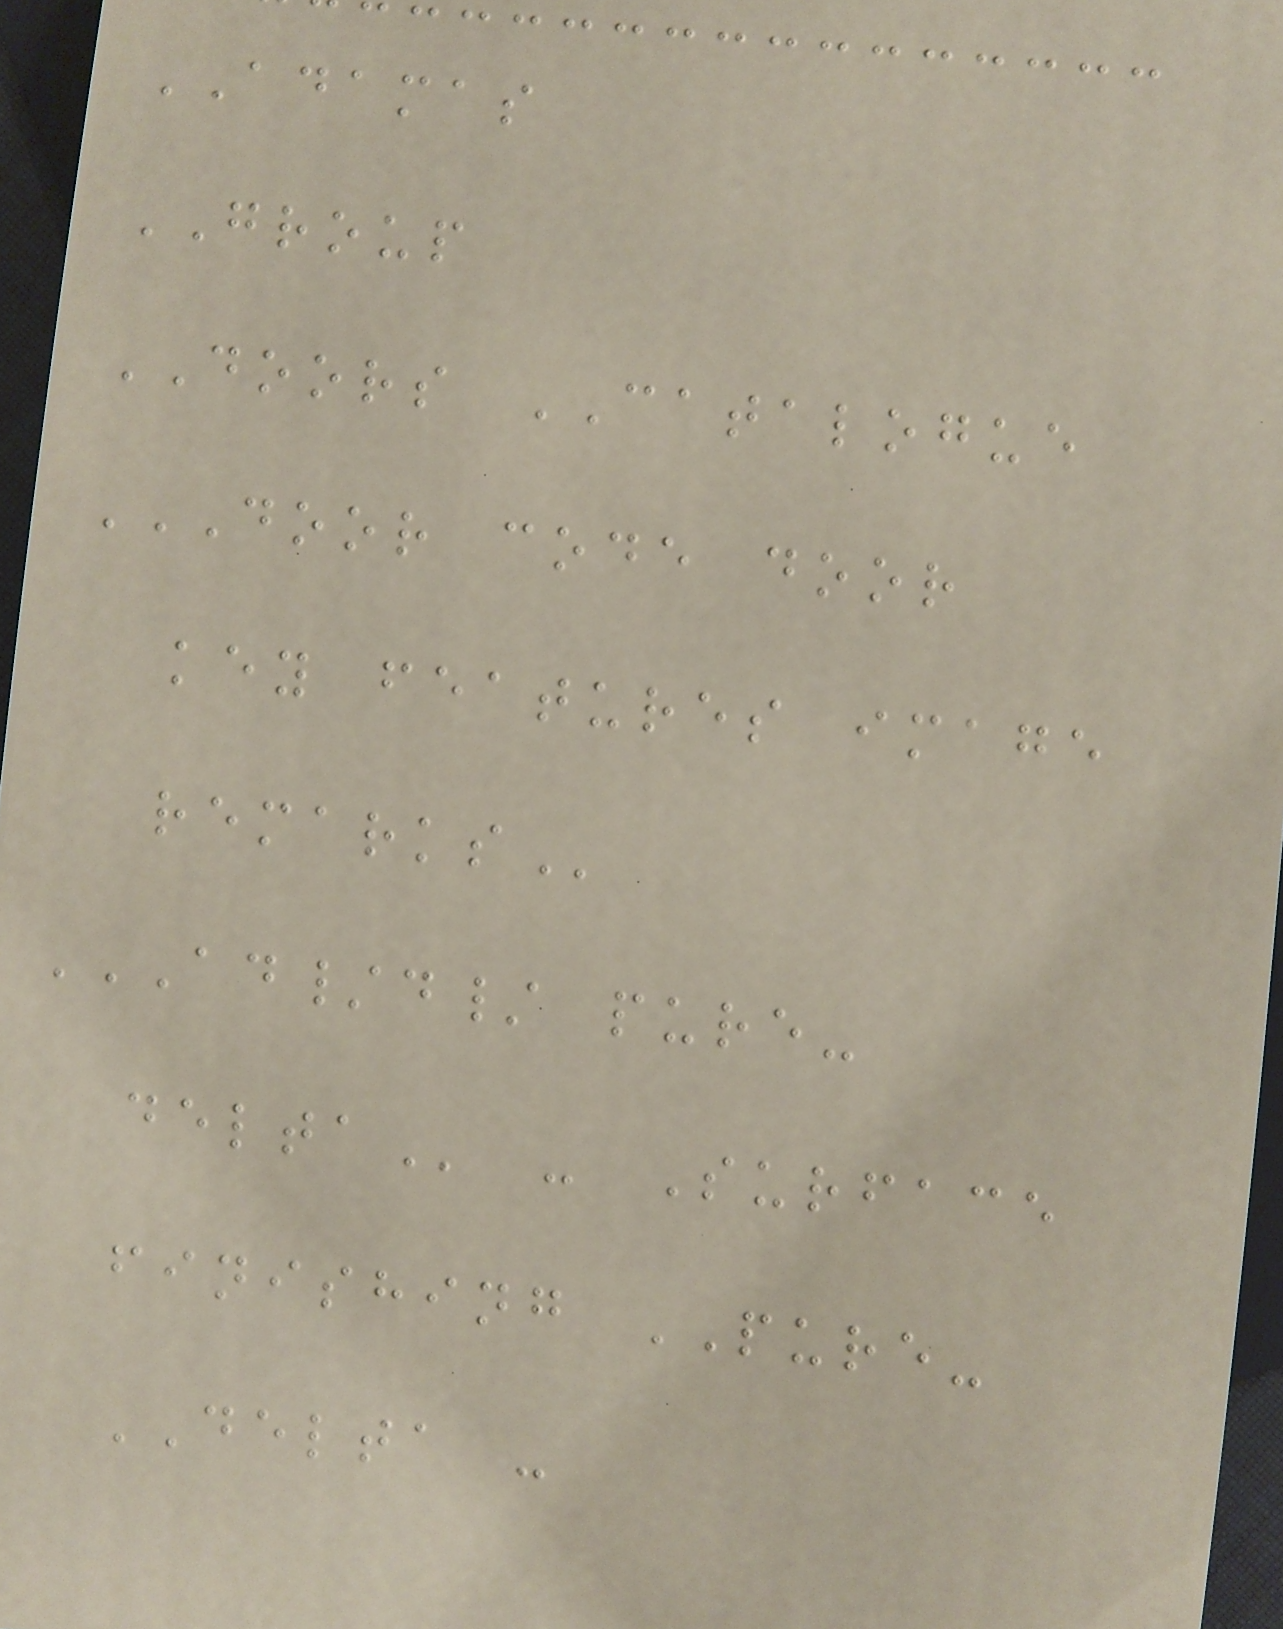ADAMAS
GROUP
DOORS CATALOGUE
DOOR CODE DOOR
KEY FEATURES IMAGE
REMARKS
AD/D/ PURE-
DELTA - Surface
finishing PURE-
DELTA -
